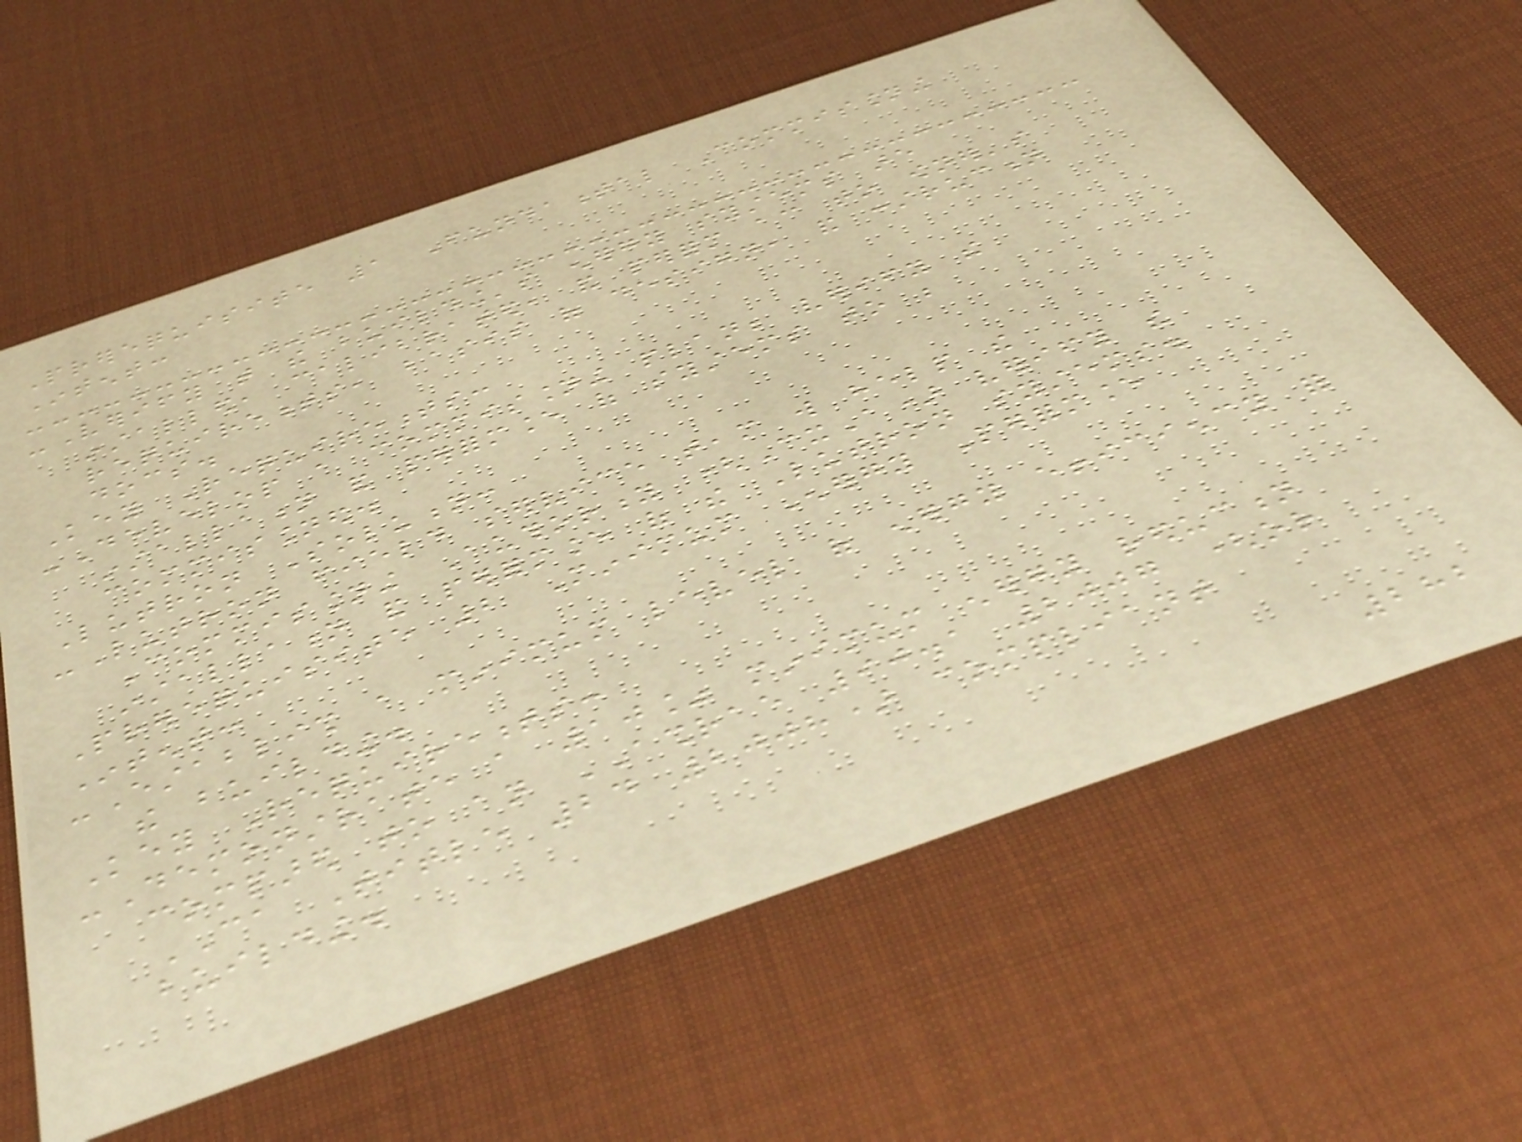Prerequisite 1 Fundamental Commissioning
Intent:
-Verify that the building's energy systems are
installed, calibrated, and perform according to owner's
requirements, basis of design, and construction
docs.
Key Requirements:
-Develop a commissioning plan; verify the
installation and performance of systems to be
commissioned.
Lutron Solution:
-Lutron field service team will help the
Commissioning Authority (CxA) verify the
installation and performance of the Lutron systems.
Prerequisite 2 Minimum Energy Performance
Intent:
-Establish a minimum level of energy efficiency for
the building.
Key Requirements:
-Demonstrate a 10% minimum energy reduction
compared to an ASHRAE 90.1 2007 (or
CA Title 24 2008) compliant
building.
282
